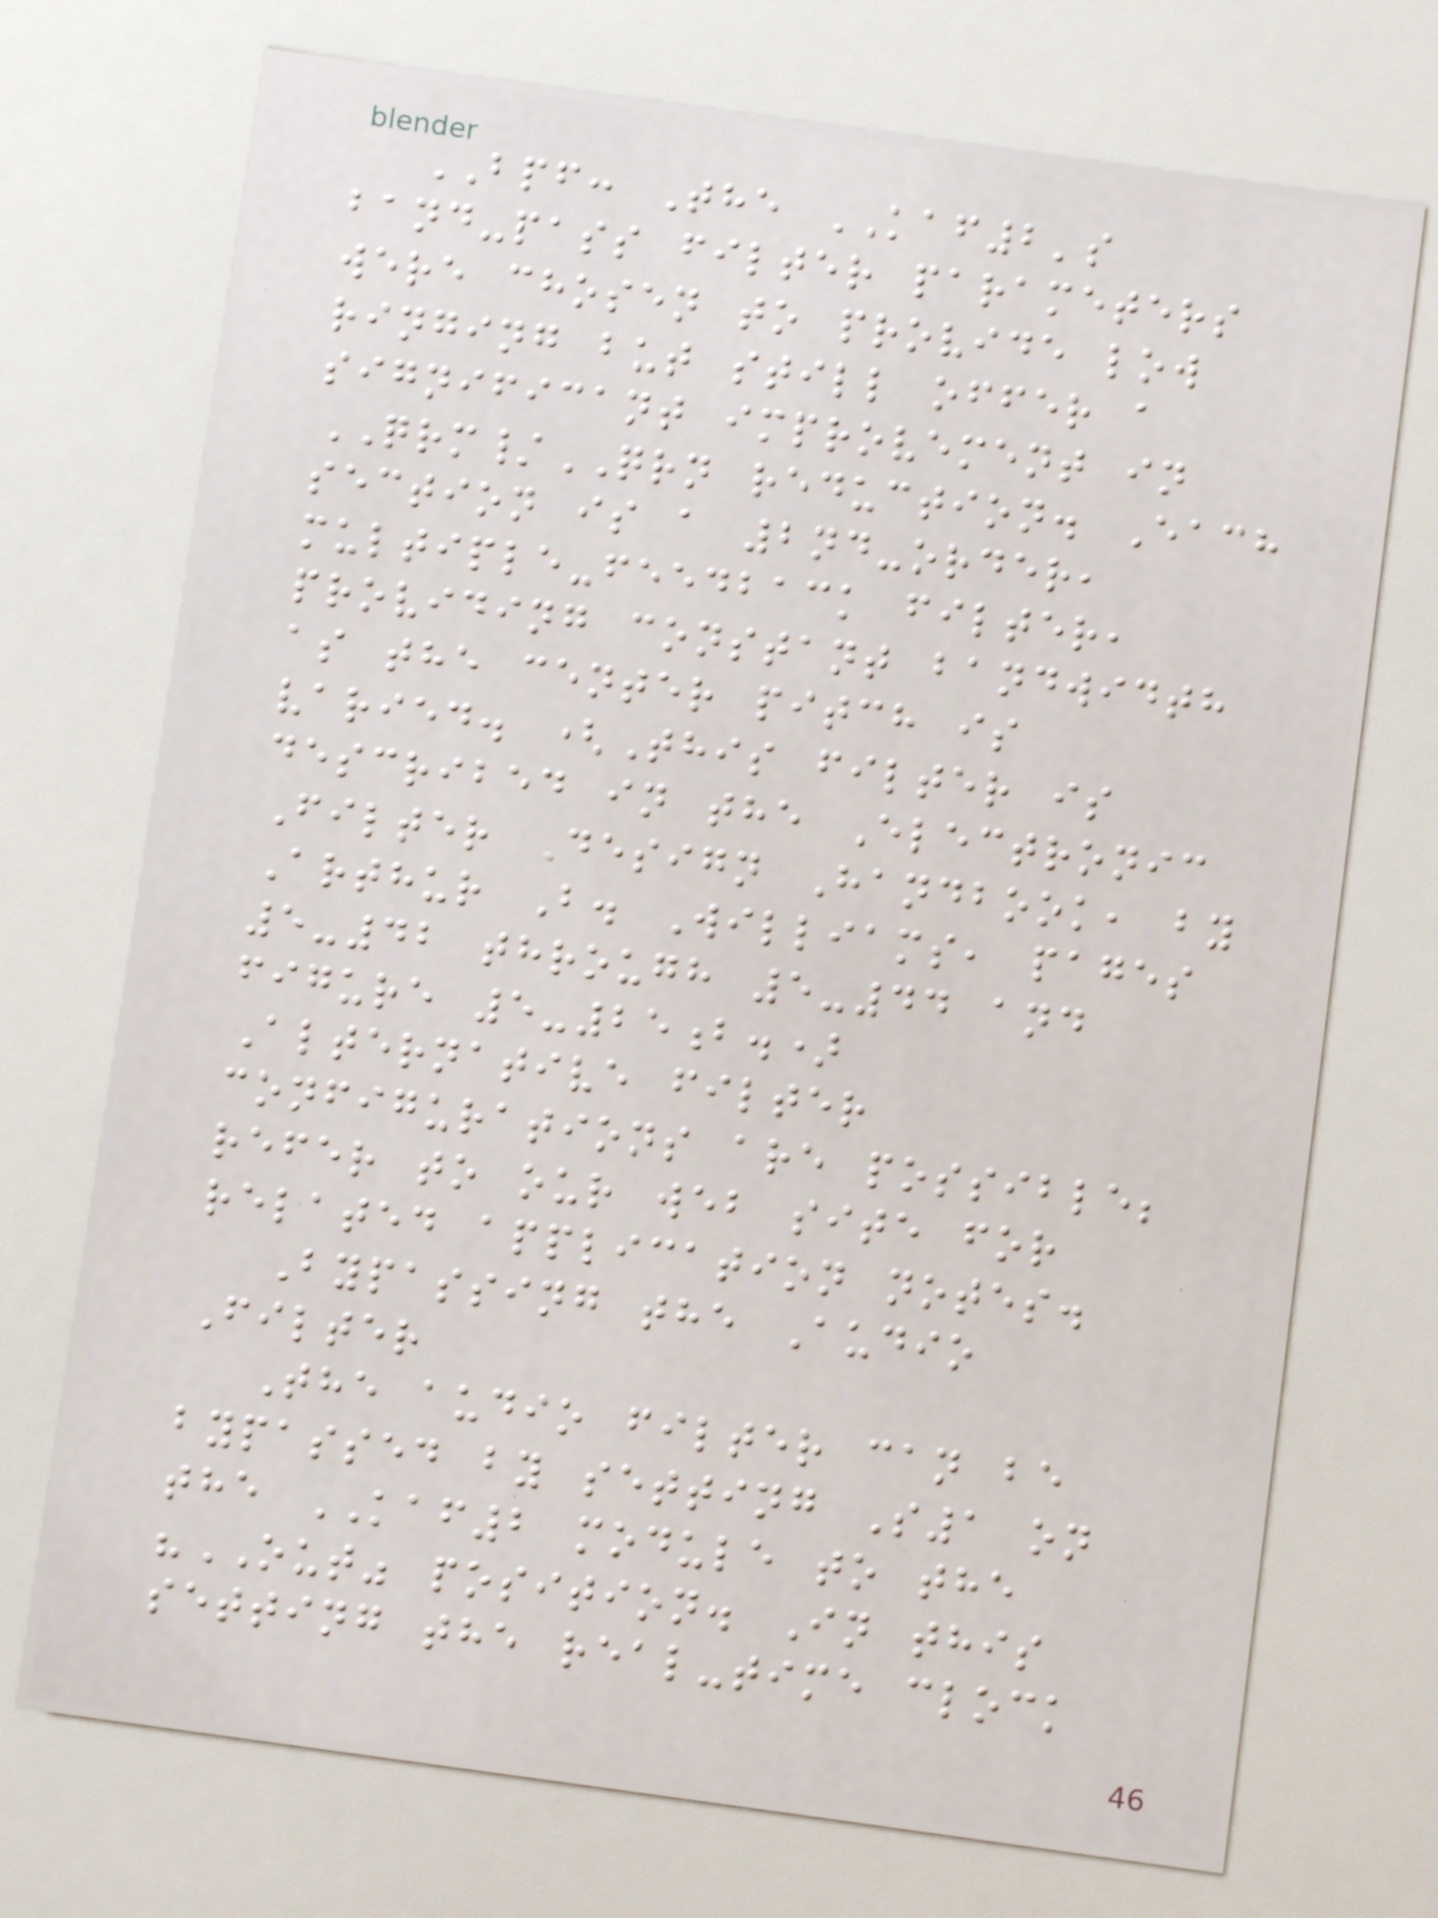BPF: The KAF2's
band-pass filter parameters
were chosen to provide low
ringing but still offer a
significant improvement in
QRM/QRN reduction. Each
section is a 2nd-order,
multiple-feedback filter,
providing constant bandwidth
as the center pitch is
varied. (This filter is
described in the Electronic
Filter Design Handbook, by
Arthur B. Williams, pages
5-42 through 5-44 and
figure 5-25b.)
Alternative filter
configurations are possible;
refer to our web site for
related application notes.
Bypassing the Audio
Filter
The audio filter can be
bypassed by setting S1 on
the KAF2 module to the
"OUT" position. In this
setting the real-time clock
